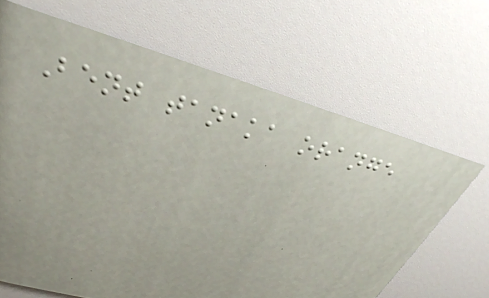Bent tanaka orange
